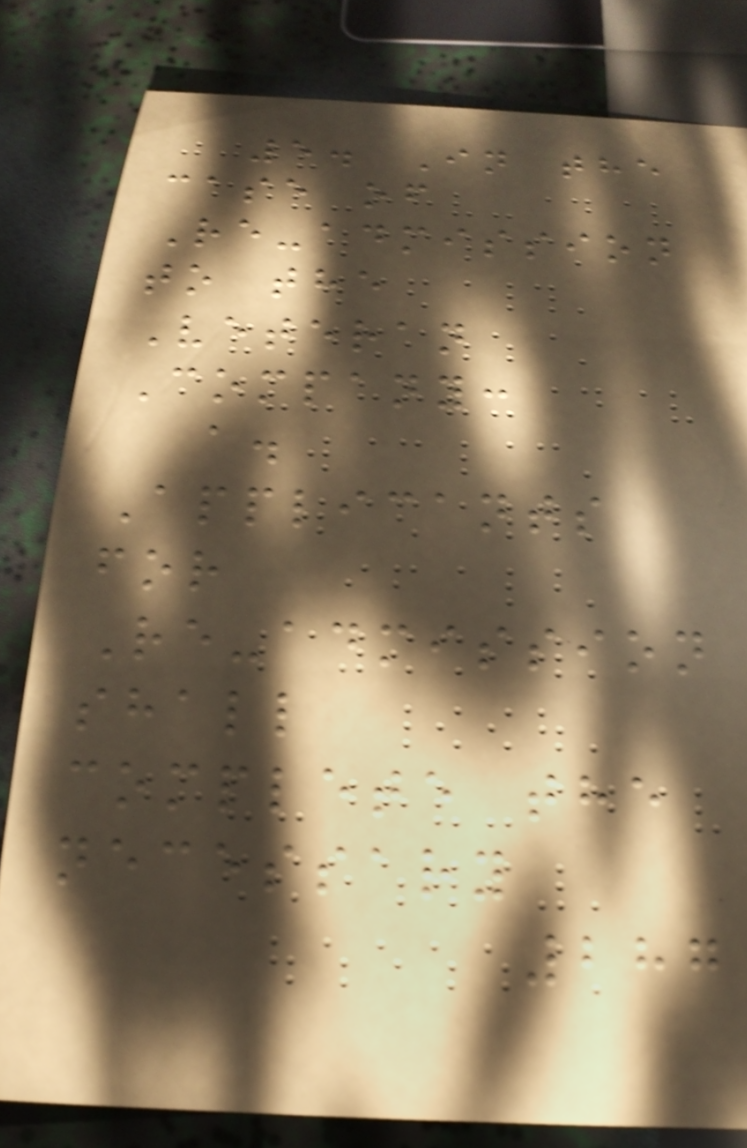5. In the
case of
Re-admission
to the
Veteran
Company:
a.
Applicants
for
Re-admission
shall
complete the
necessary
287
